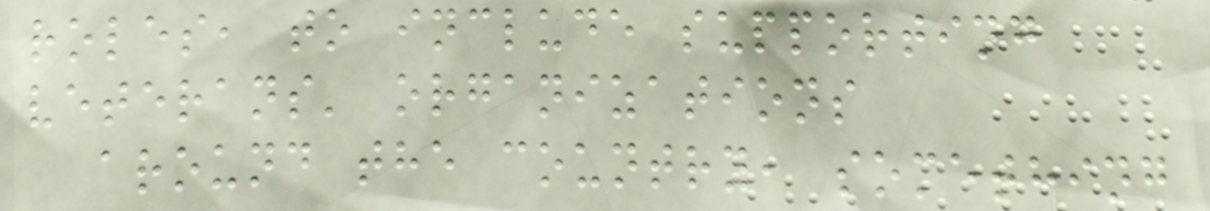roles, to include supporting
veterans' organizations
around the country, something
